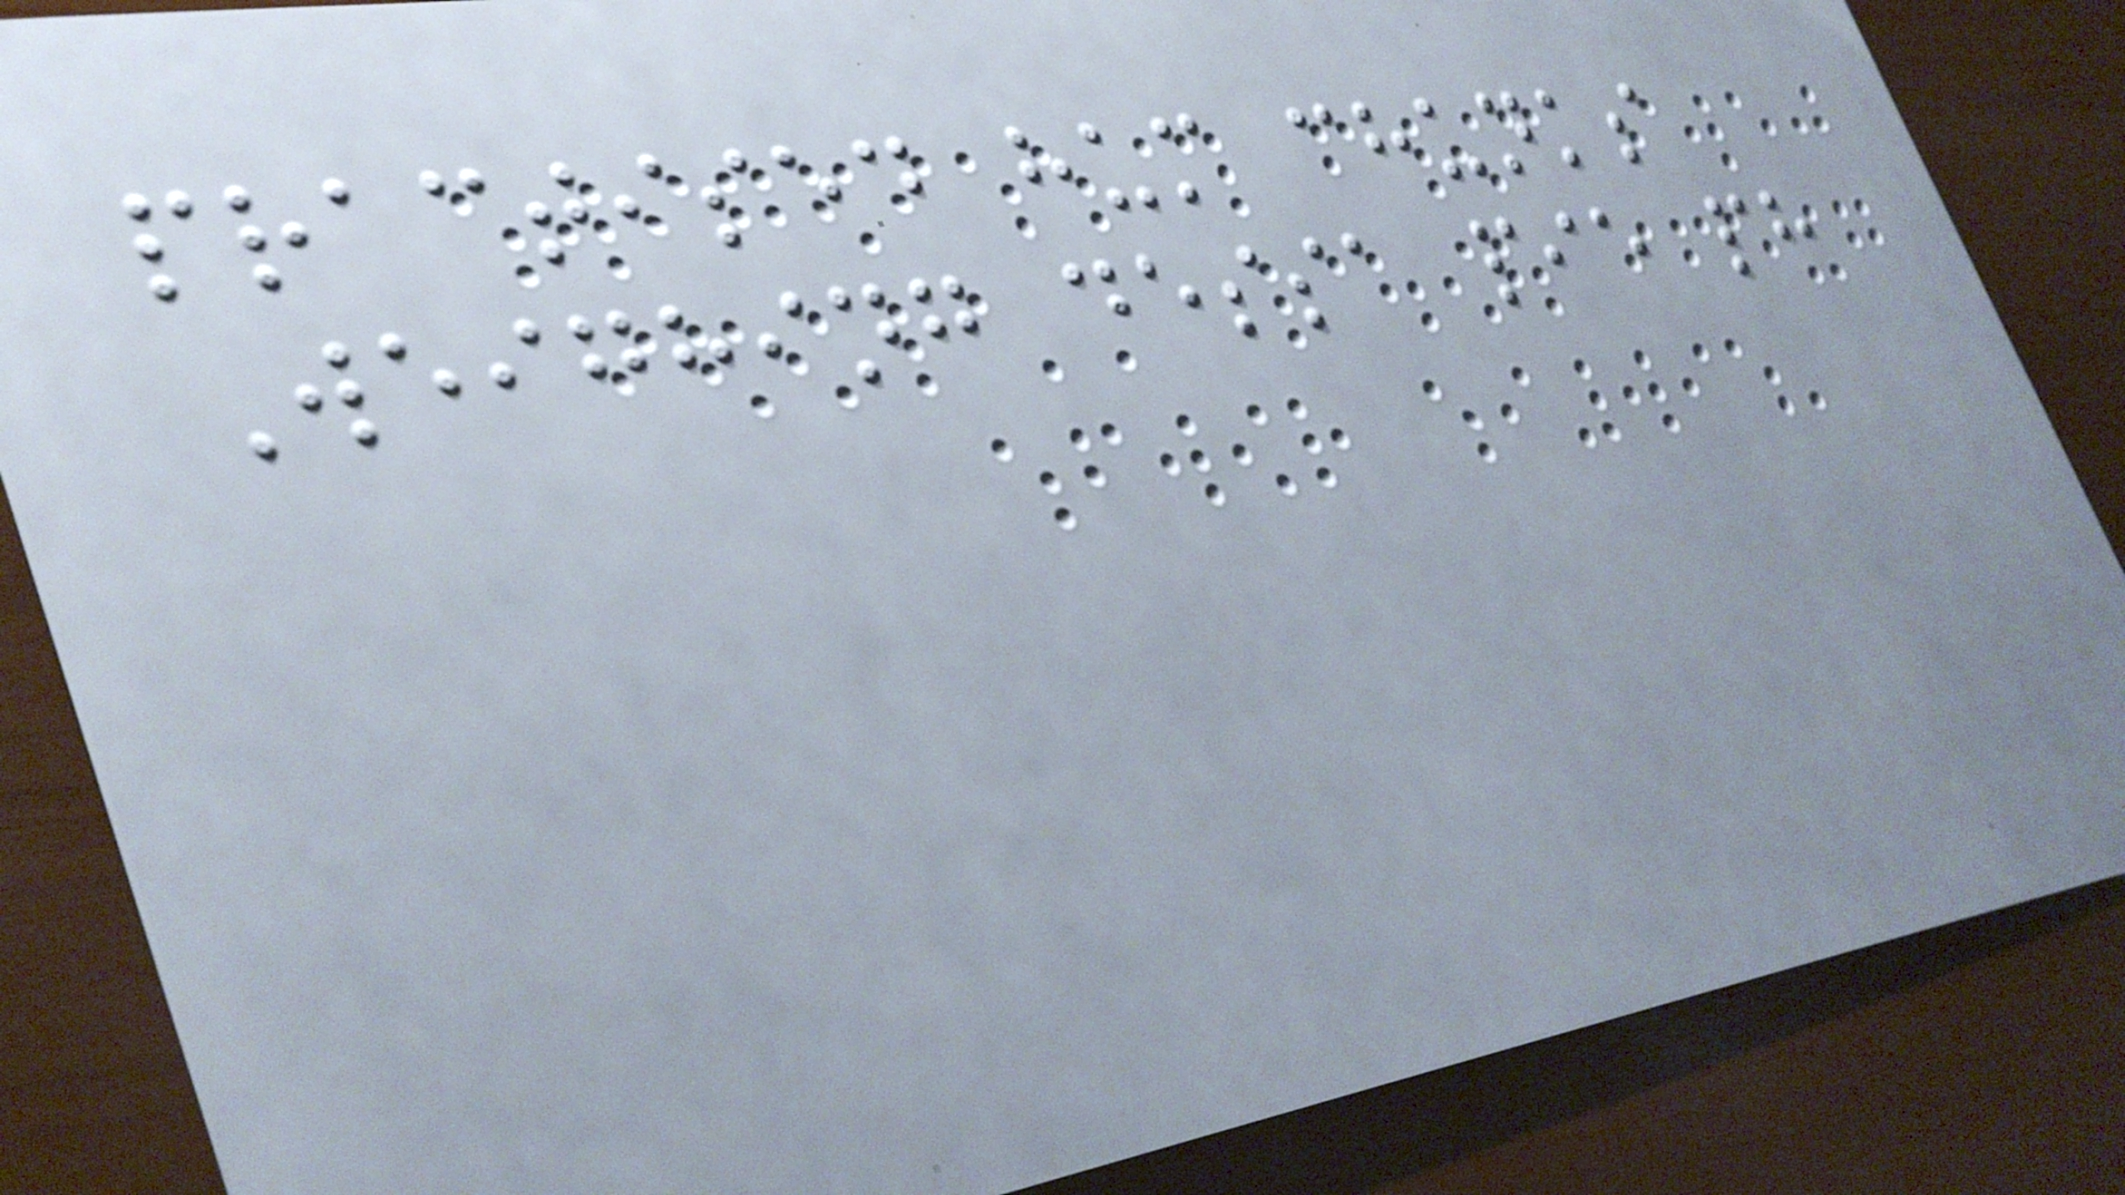practised hum chunks
Weighing dessa pie ph
